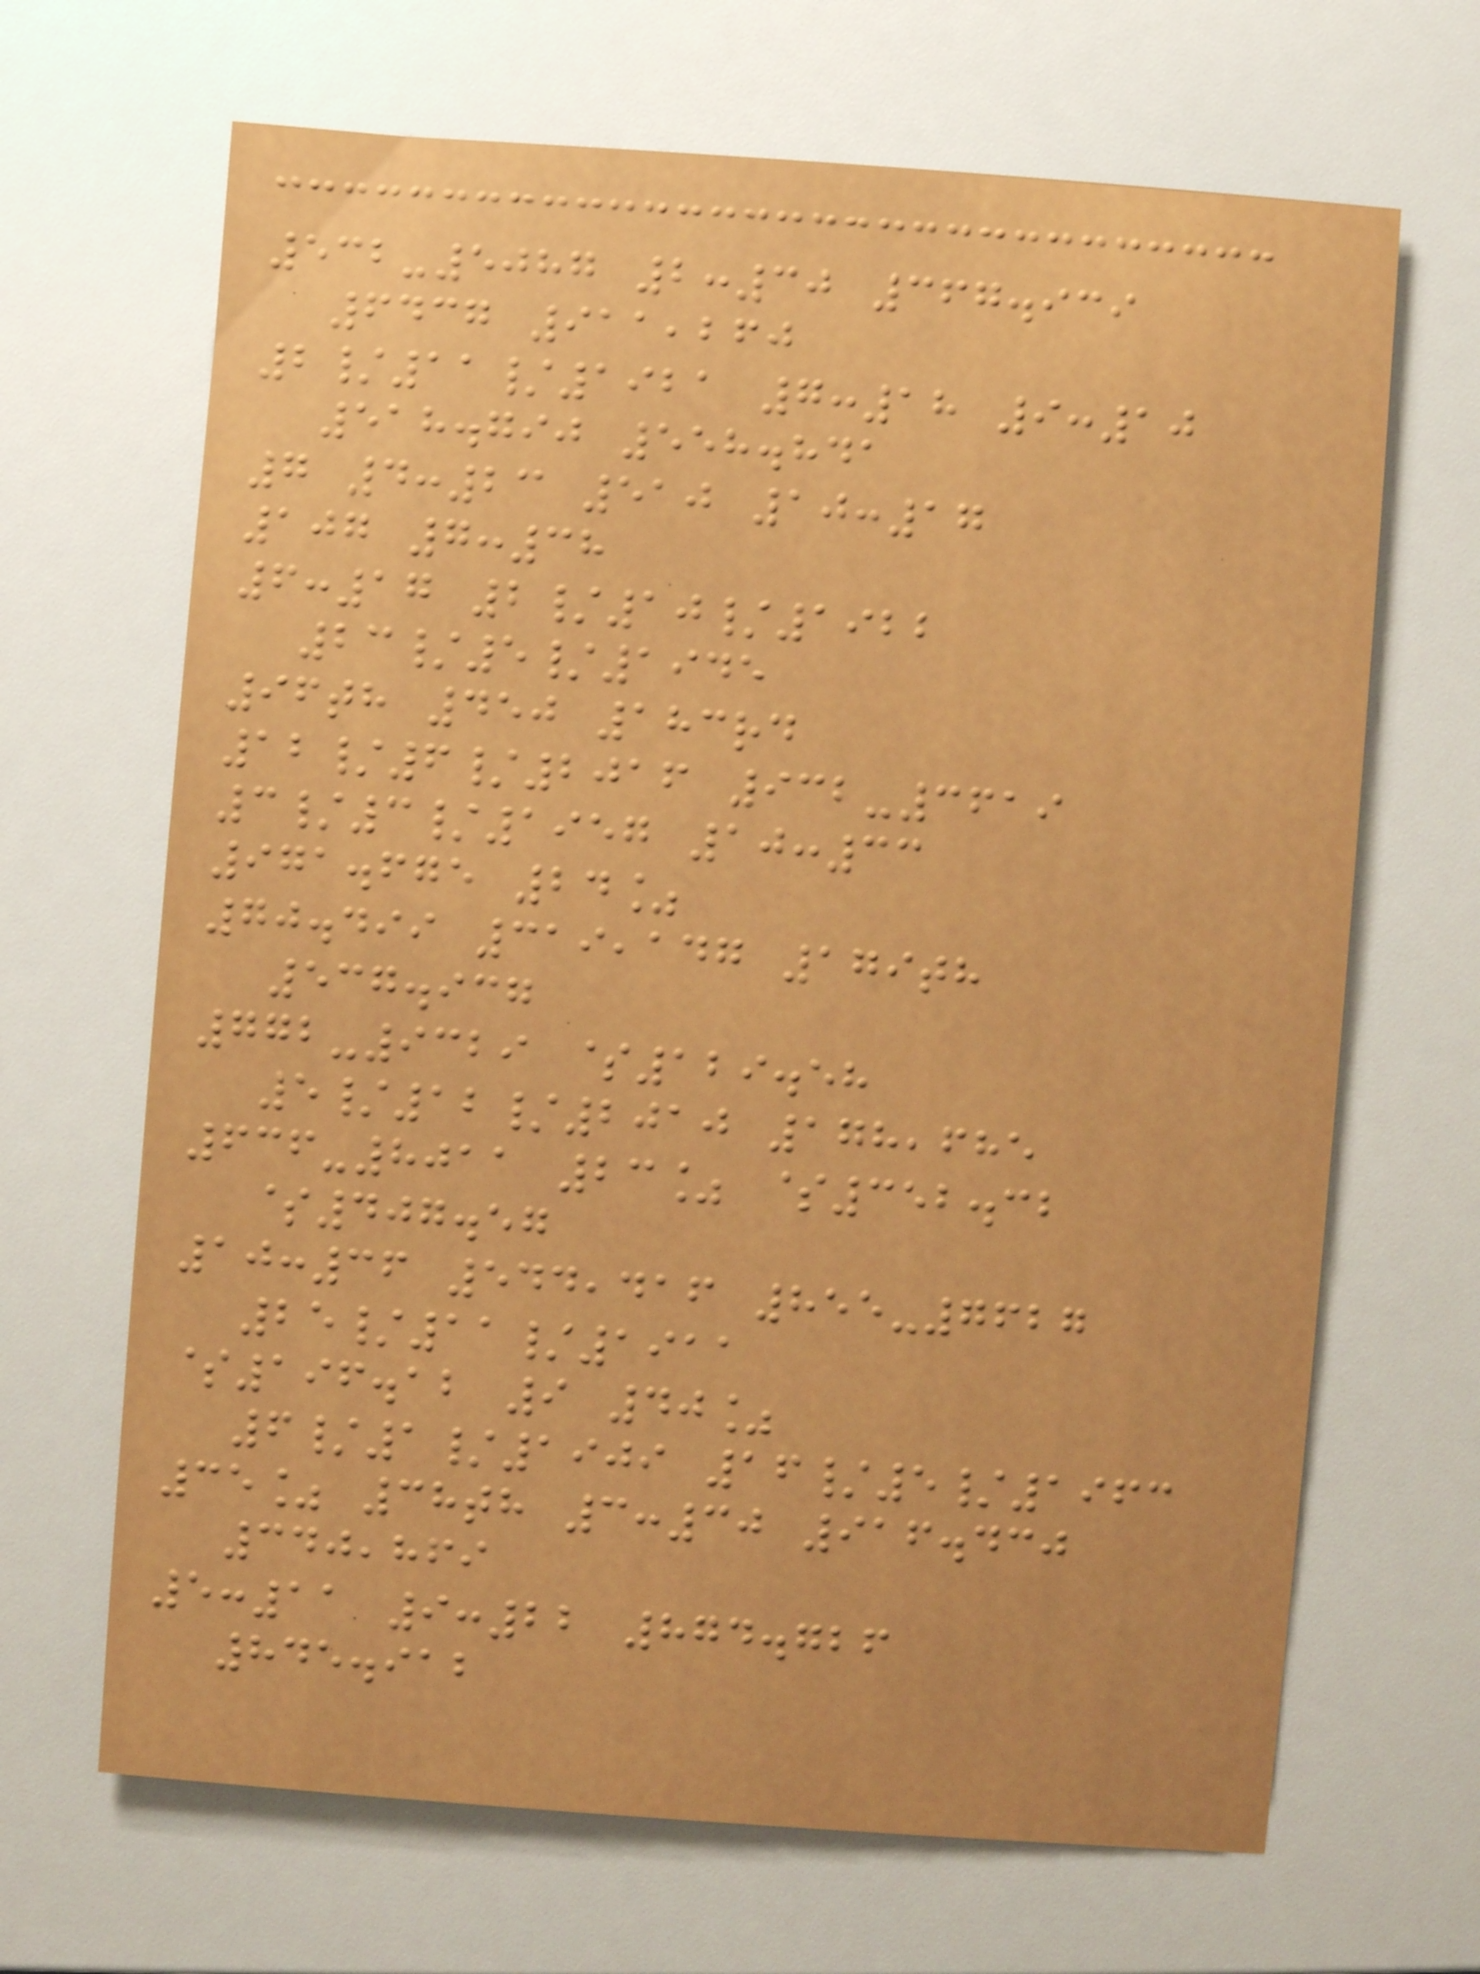532-5087 2:30 367.939
6437 911,260
2/11/1921 7:18 9:10
518.790 558.841
7 4:23 510 10:17
107 7:38
6:17 2/10/1922
23/5/1945
96th 450 183rd
12/6/2016 932-3619
3/3/1957 10:33
971.675 24%
70.499 319,147 179th
537.937
772-9329 $129.58
5/12/2010 178,685
636-8011 23% $352.32
$407.57
10:36 544,416 855-7627
25/11/1911
$196.12 9 40%
6/1/1909 16/5/1963
35% 38th 3:30 916.430
340,869
5:11 9:22 874.726
845.912
